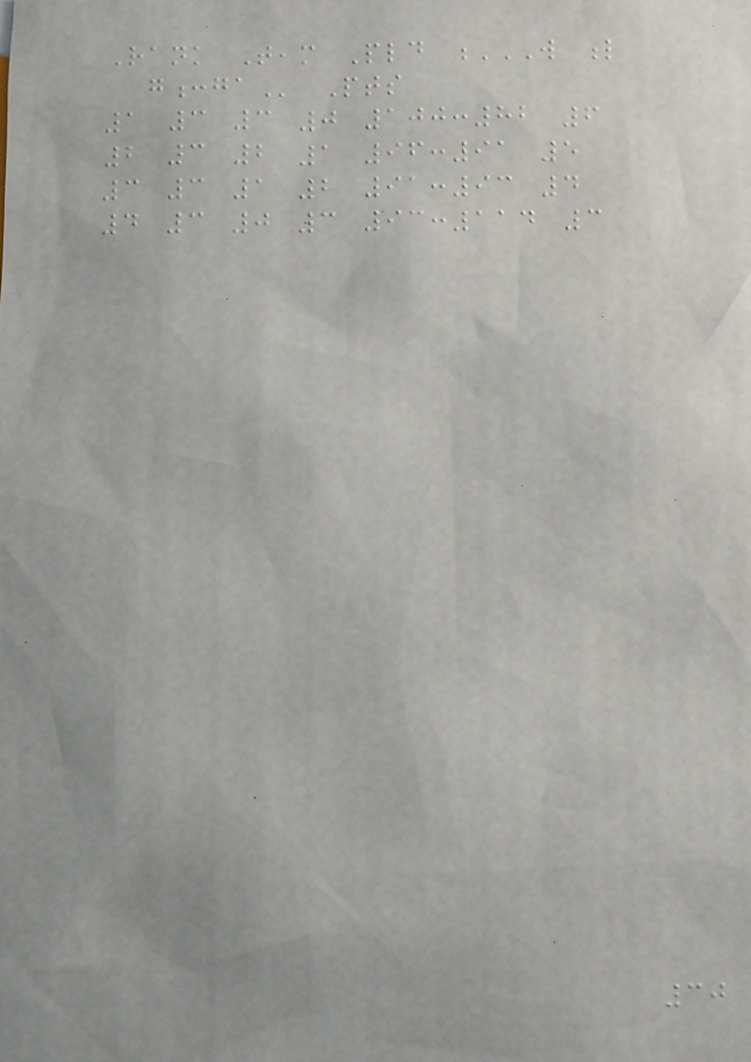Rank Team Pld W L
G:GA Pts
1 3 3 0 100:82 6
2 3 2 1 96:91 5
3 3 1 2 91:93 4
4 3 0 3 93:114 3
30
